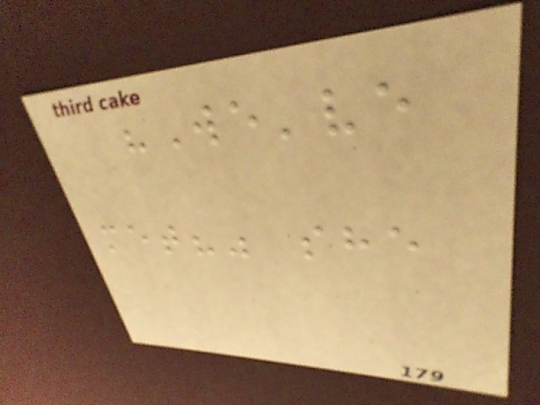"We've
met?" she
